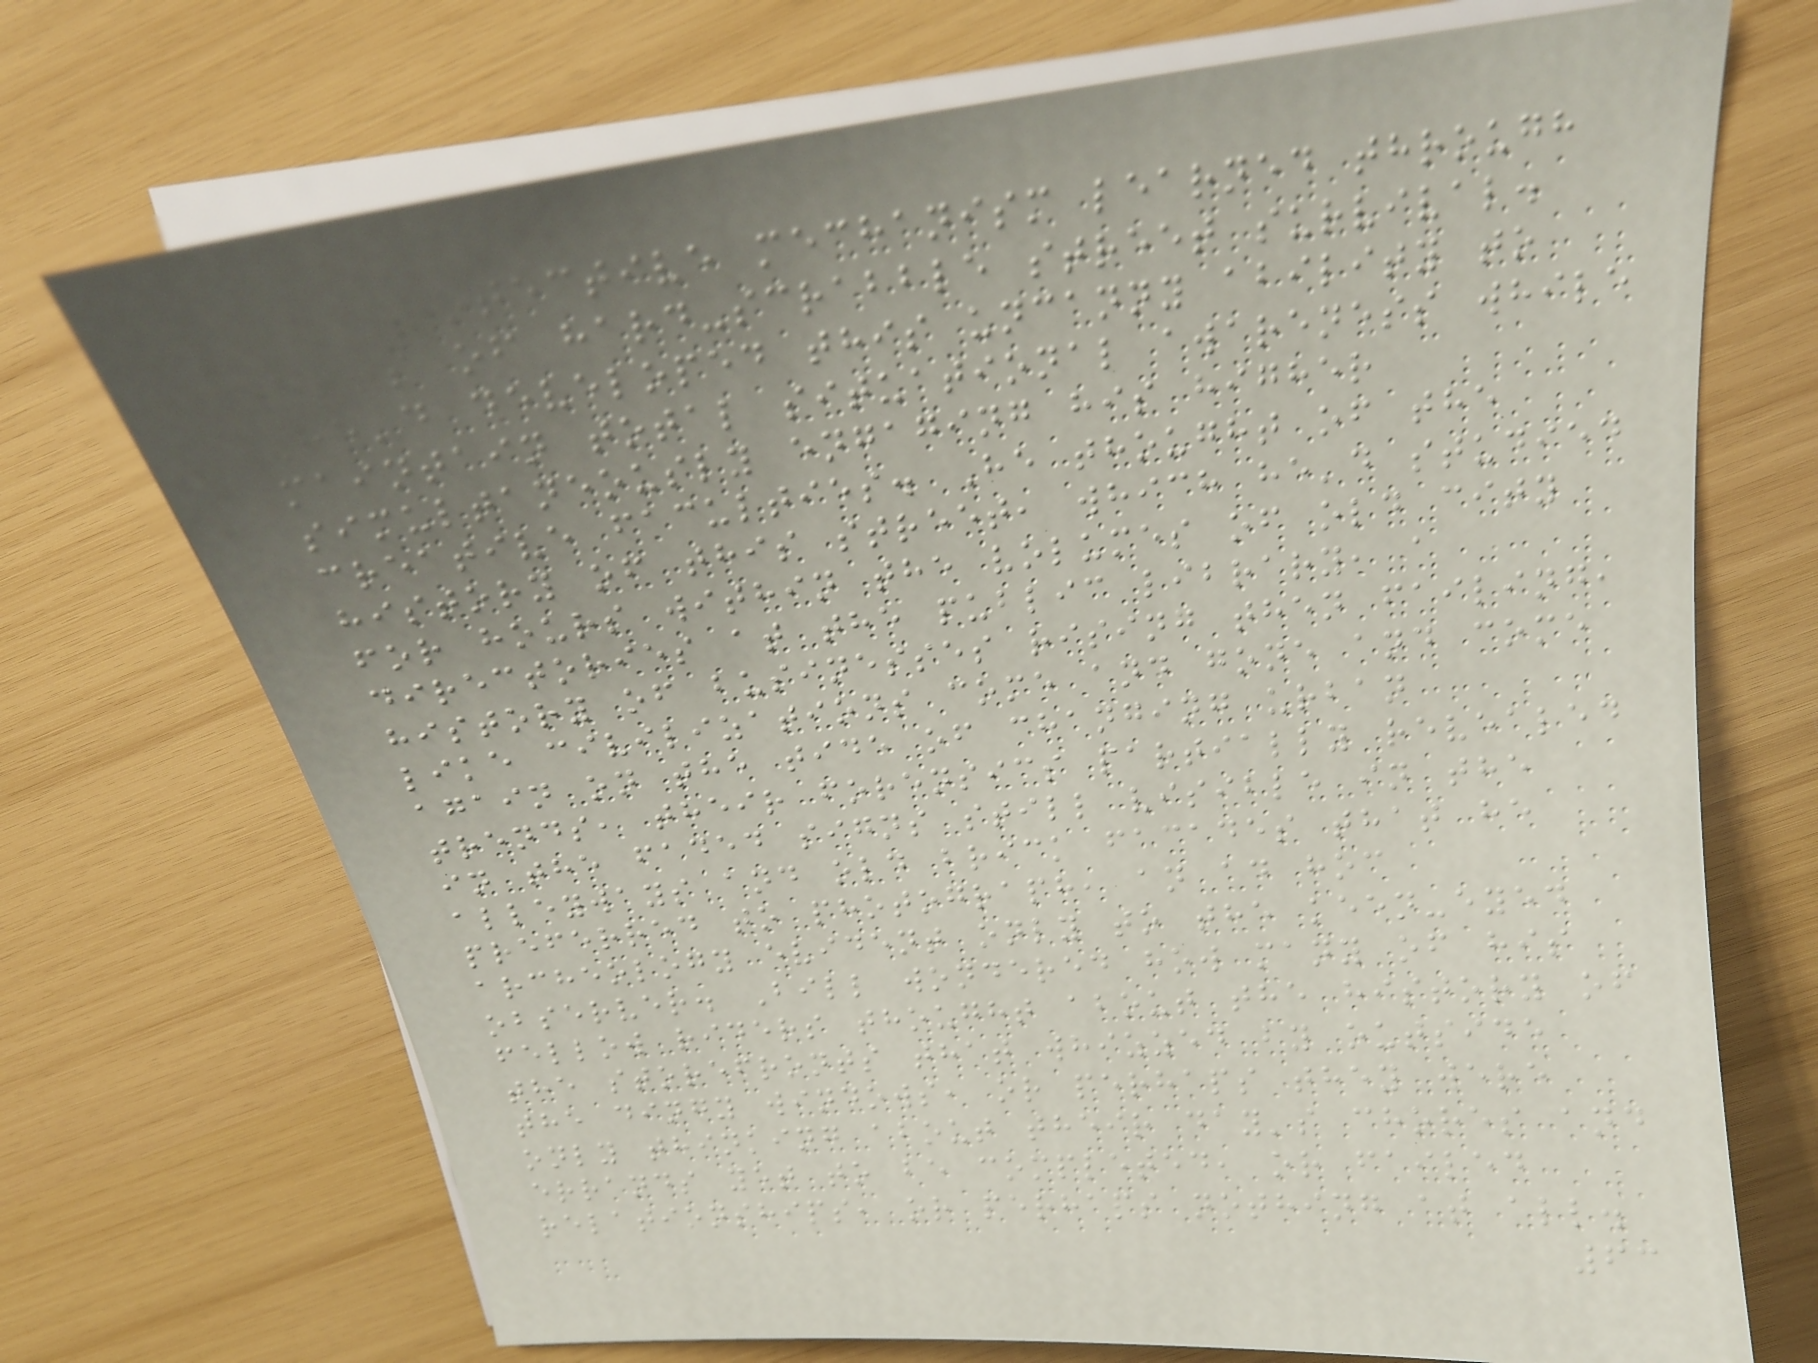a protective mechanism learned through
years of hard-scrabble street survival.
He'd developed this uncanny ability to
maintain total situational awareness while
simultaneously engaging his higher
creative faculties. He thought of the
history of this street, which he'd studied
for hours within the volumes of old city
directories at the public library, a
history of businesses rising then failing,
like civilizations come and gone and come
again on the tide of changing urban
trends, their forensics partially revealed
in the faded signs still visible in the
alleyways and old brick facades that he
preferred to photograph, an ad hoc
archeology evident only to the keen-eyed
observer. Bill wondered how many of his
fellow riders thought about the history of
the storefronts that whizzed by outside
the dingy windows, or perhaps they were
only thinking about their day's chores and
errands yet to be completed, or failed
relationships, or perhaps nothing at all.
63
